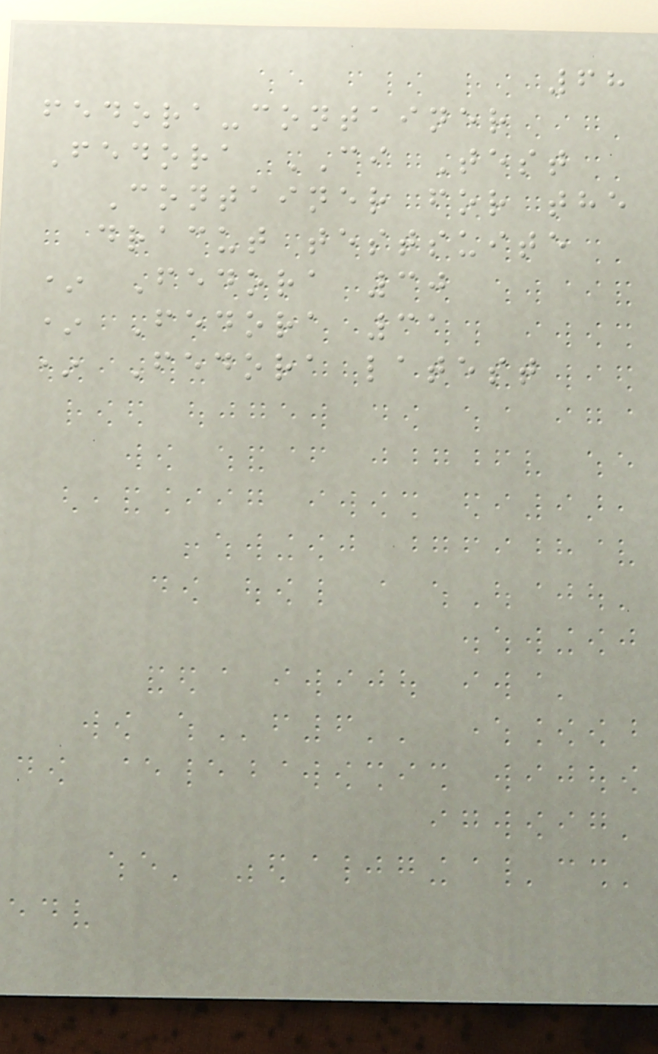68
fedora-container
Fedora CI Test
Container for the
dracut testsuite
* Fedora 30
* Fedora 31
* Fedora latest
